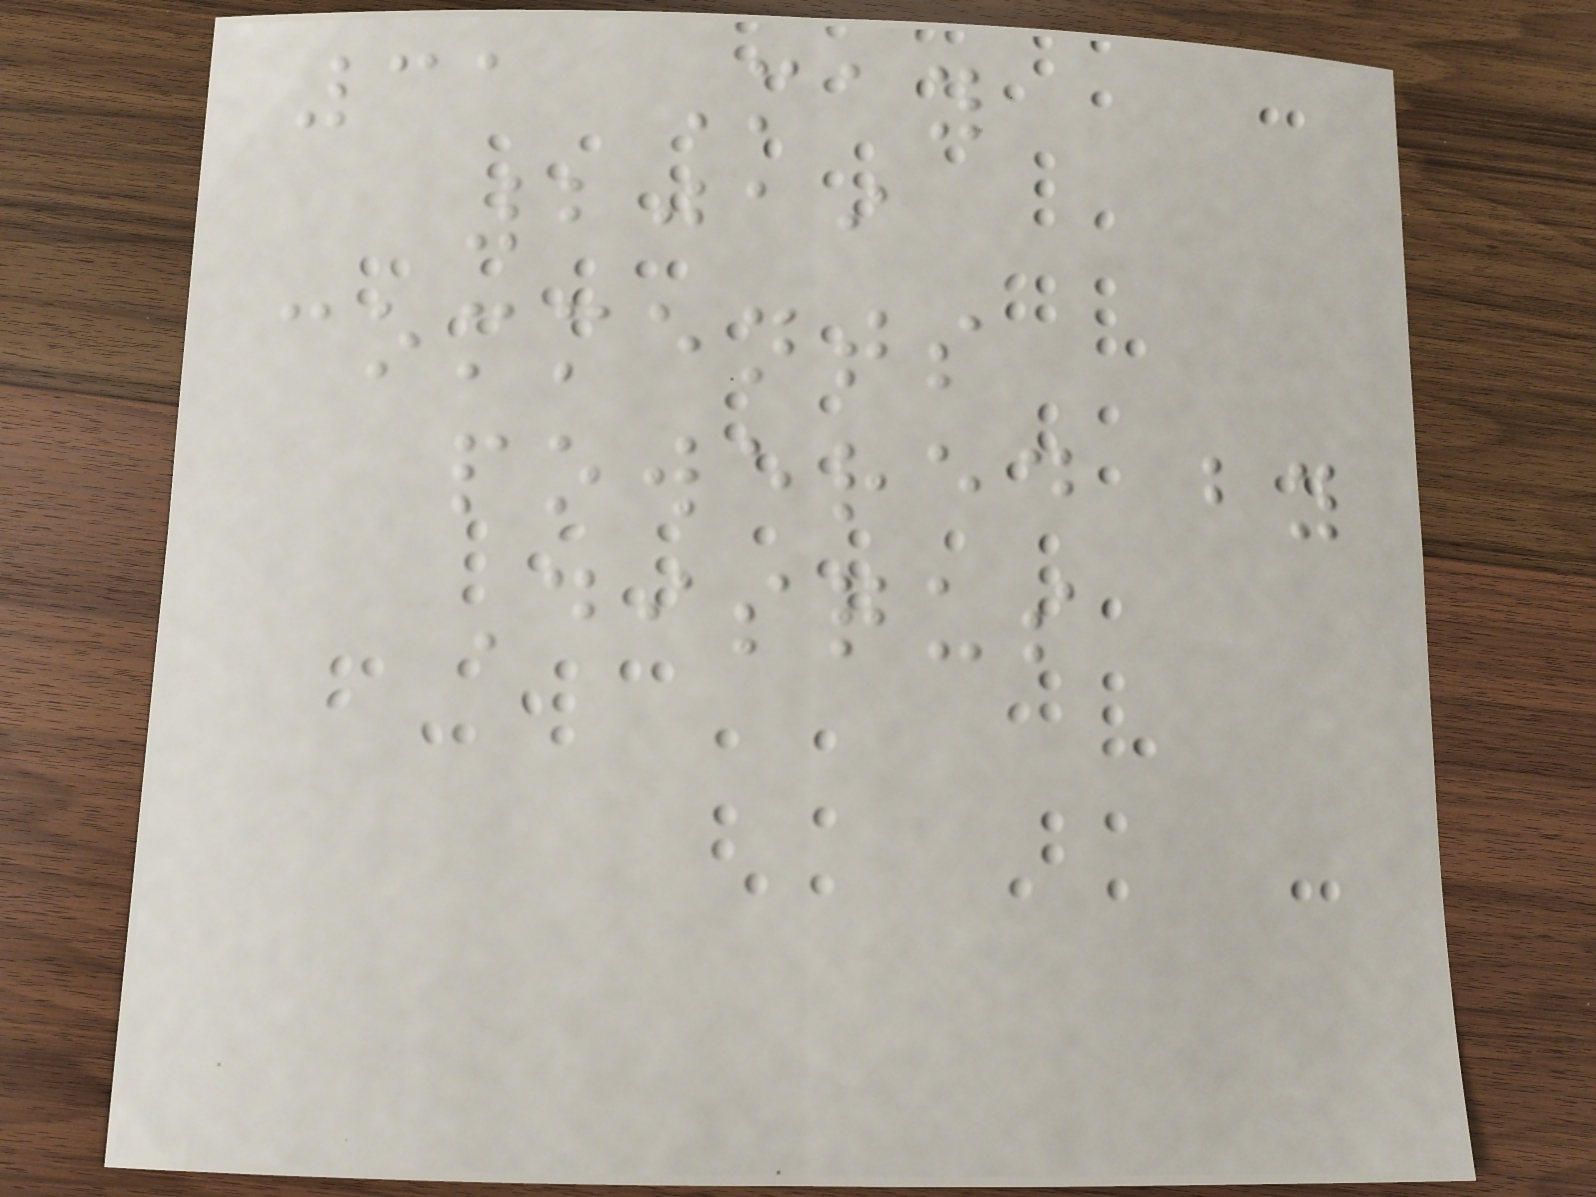31 May
2019
comments
powered by
Disqus
